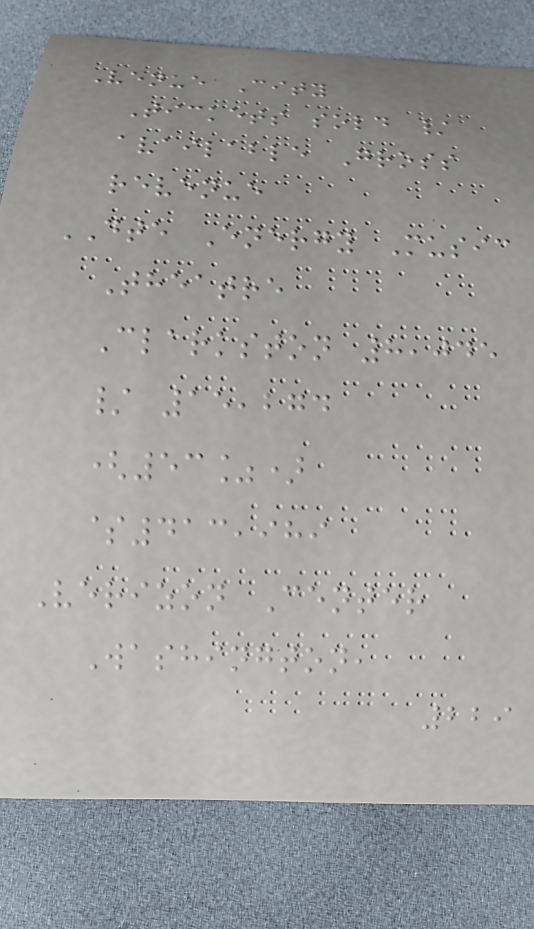Venue City
Tickets sold /
available Gross
revenue
DTE Energy Music
Theatre
Clarkston 8,045
/ 15,274
(53%)
$413,989
Verizon Center
Washington,
229
